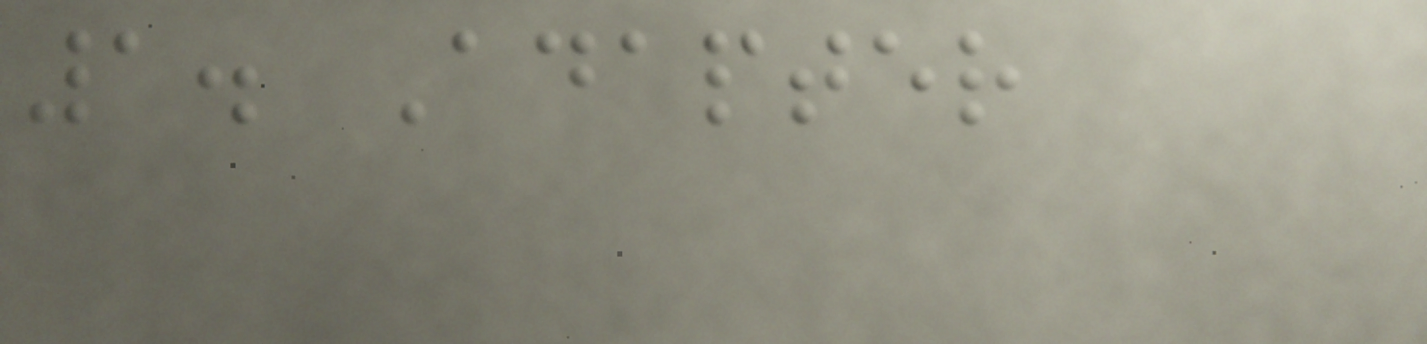1. Adapter
